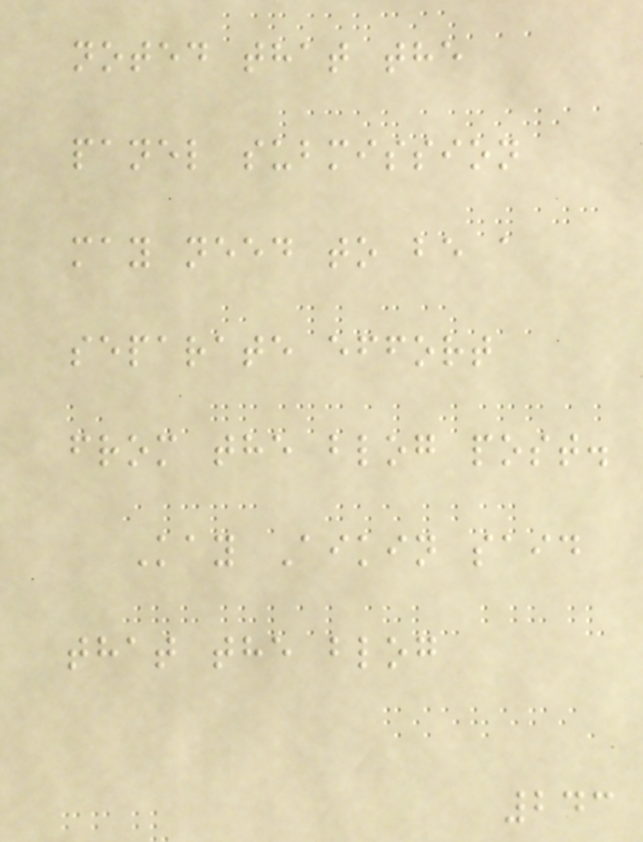noted that the
panel submission
may need to be a
separate effort
from the blog post.
Kay Aikin said
that the blog
243
